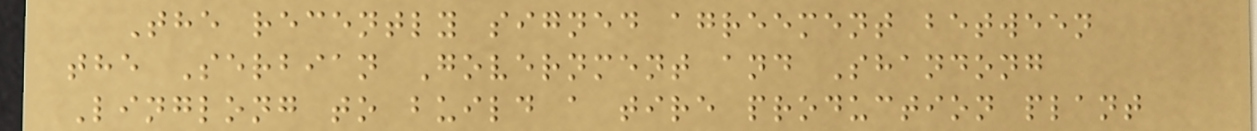The recently signed agreement between
the Serbian Government and Shandong
Linglong to build a tire production plant
